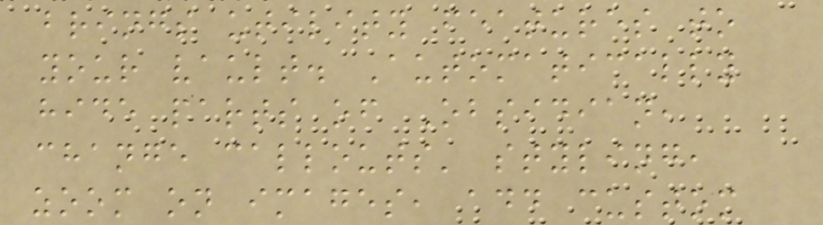brings utility features to
your vault. Automatically
hide parts of Obsidian,
change callouts' styling,
zoom on images, add custom
